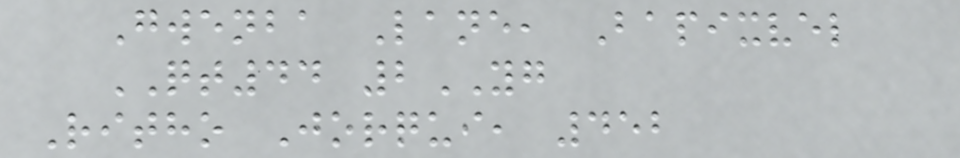Gwenba Lane, Bapixvel
QT44 2YG
Ritho Jorqui, 452
